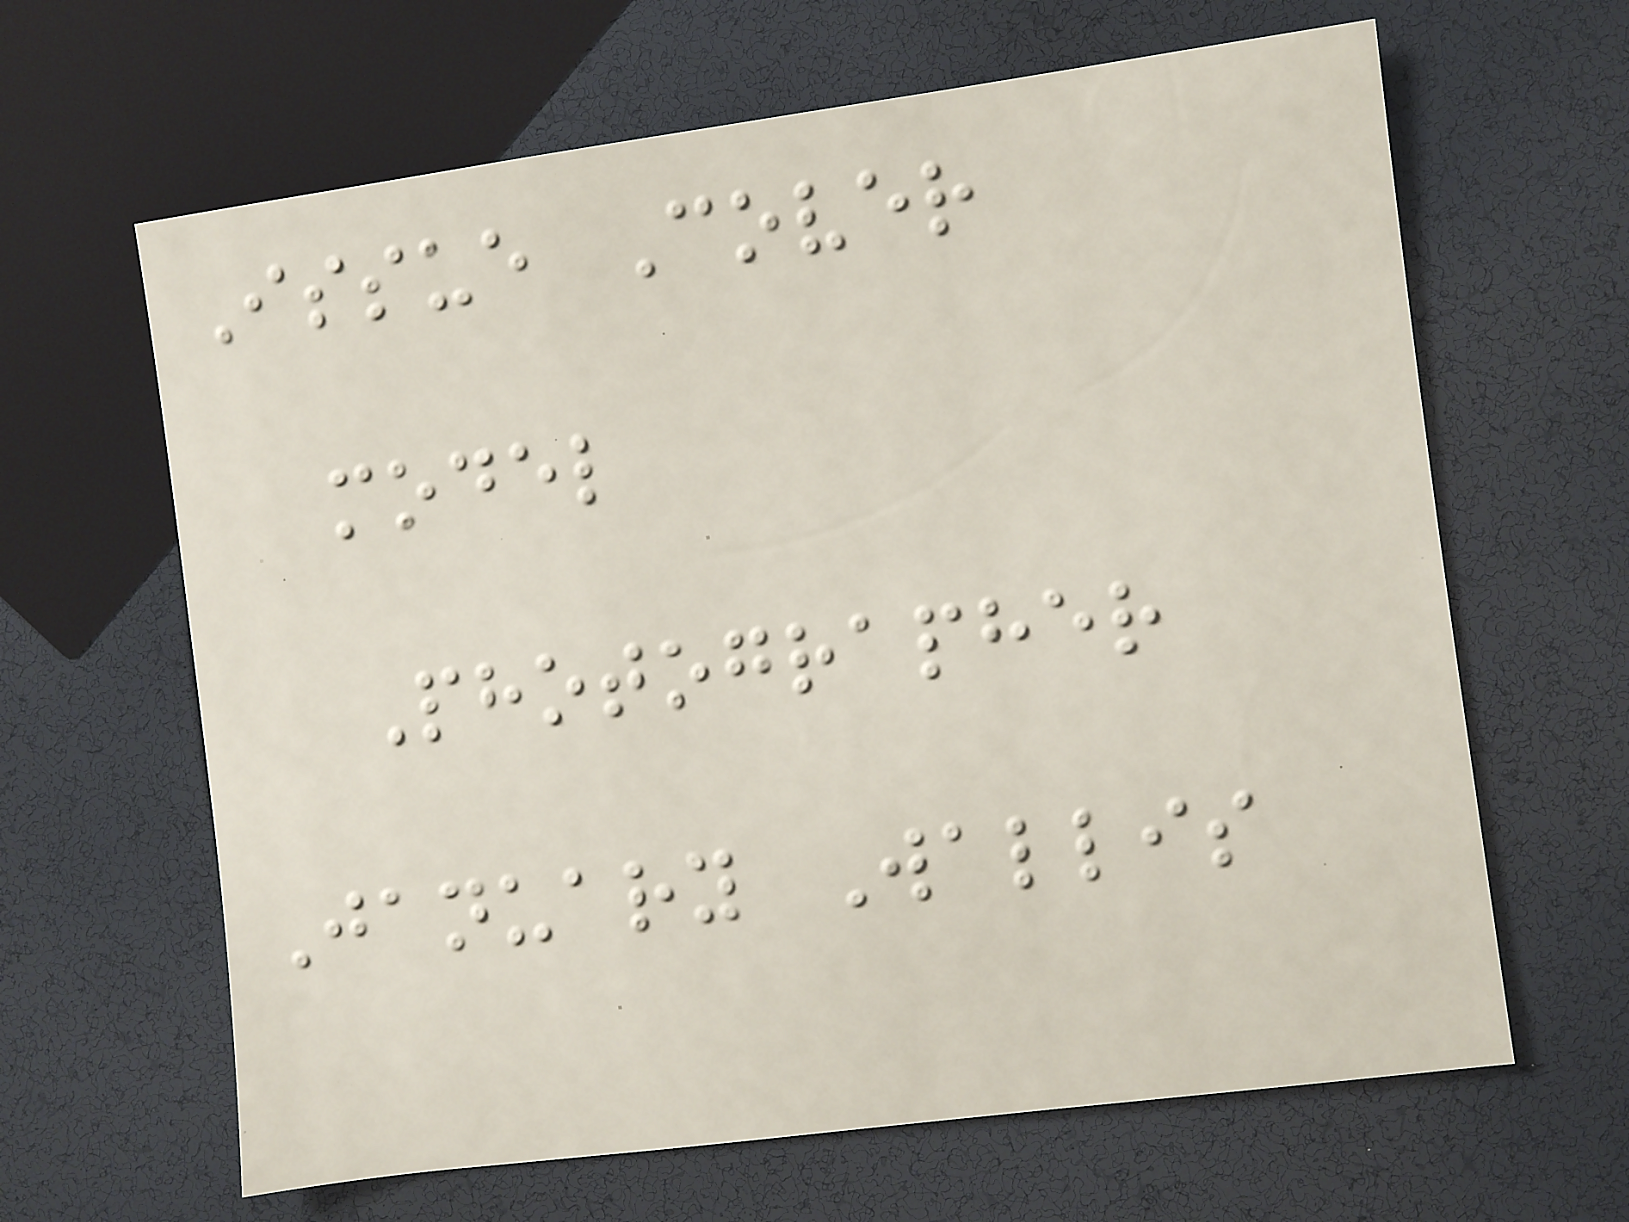Issue Cover
model
Photographer
January Wallis
